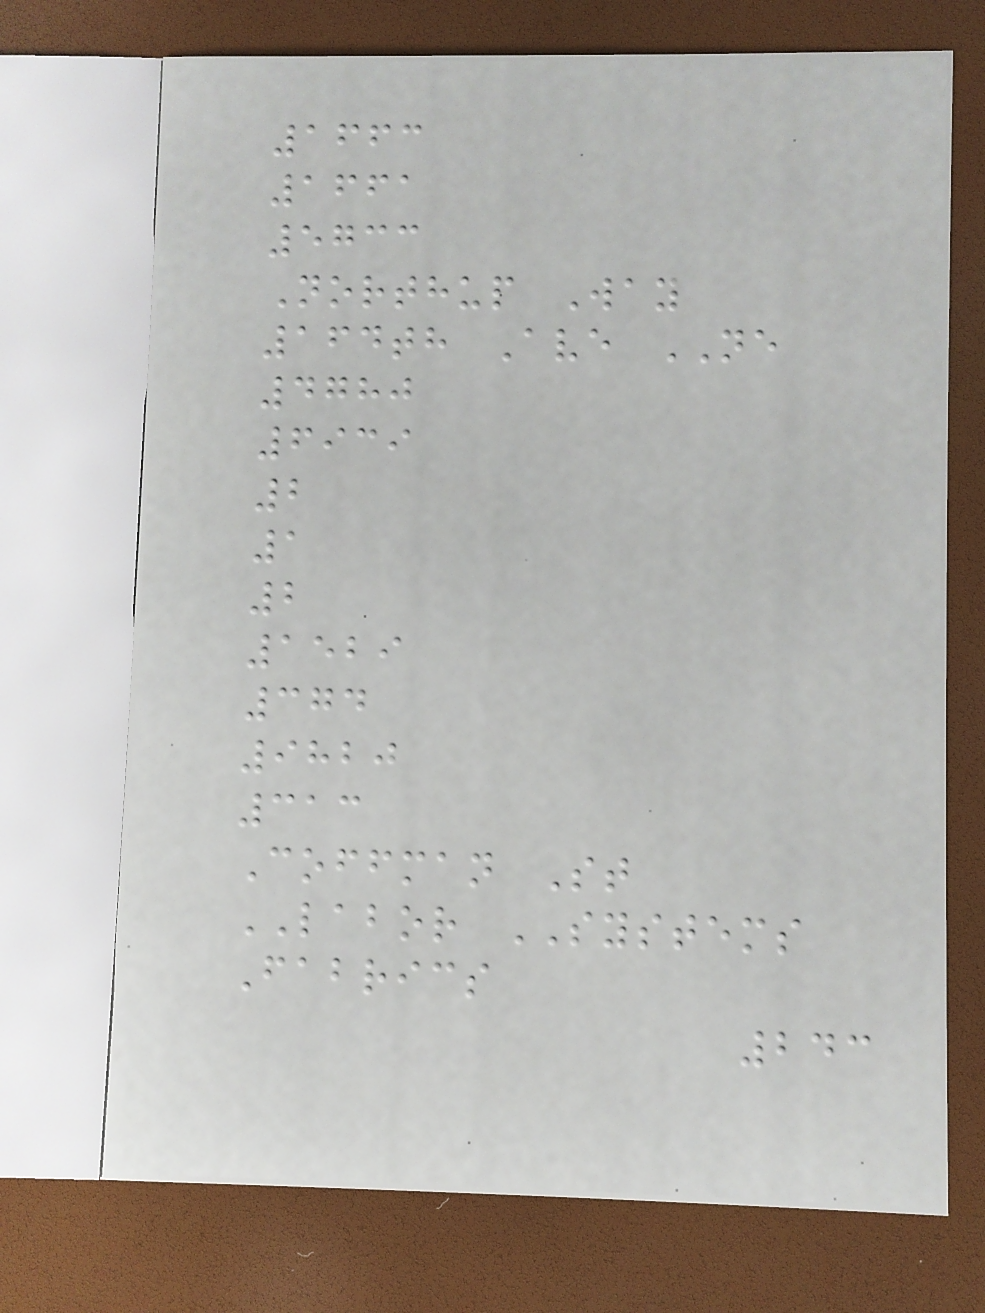1663
1661
5733
Northup Way
164th Ave NE
4780
6939
2
1
2
1529
374
9820
313
Coffman St
LABOR SYSTEMS
Fabrics
243
